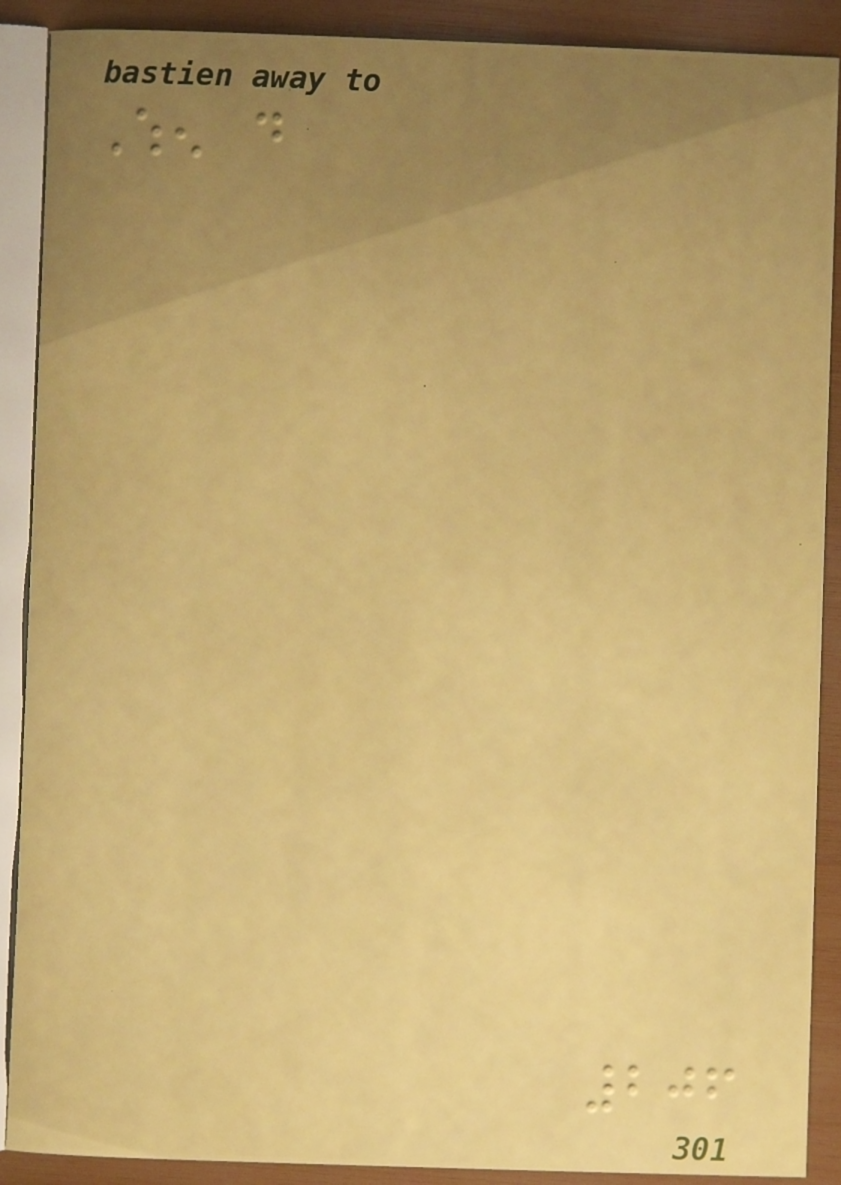When do
206
